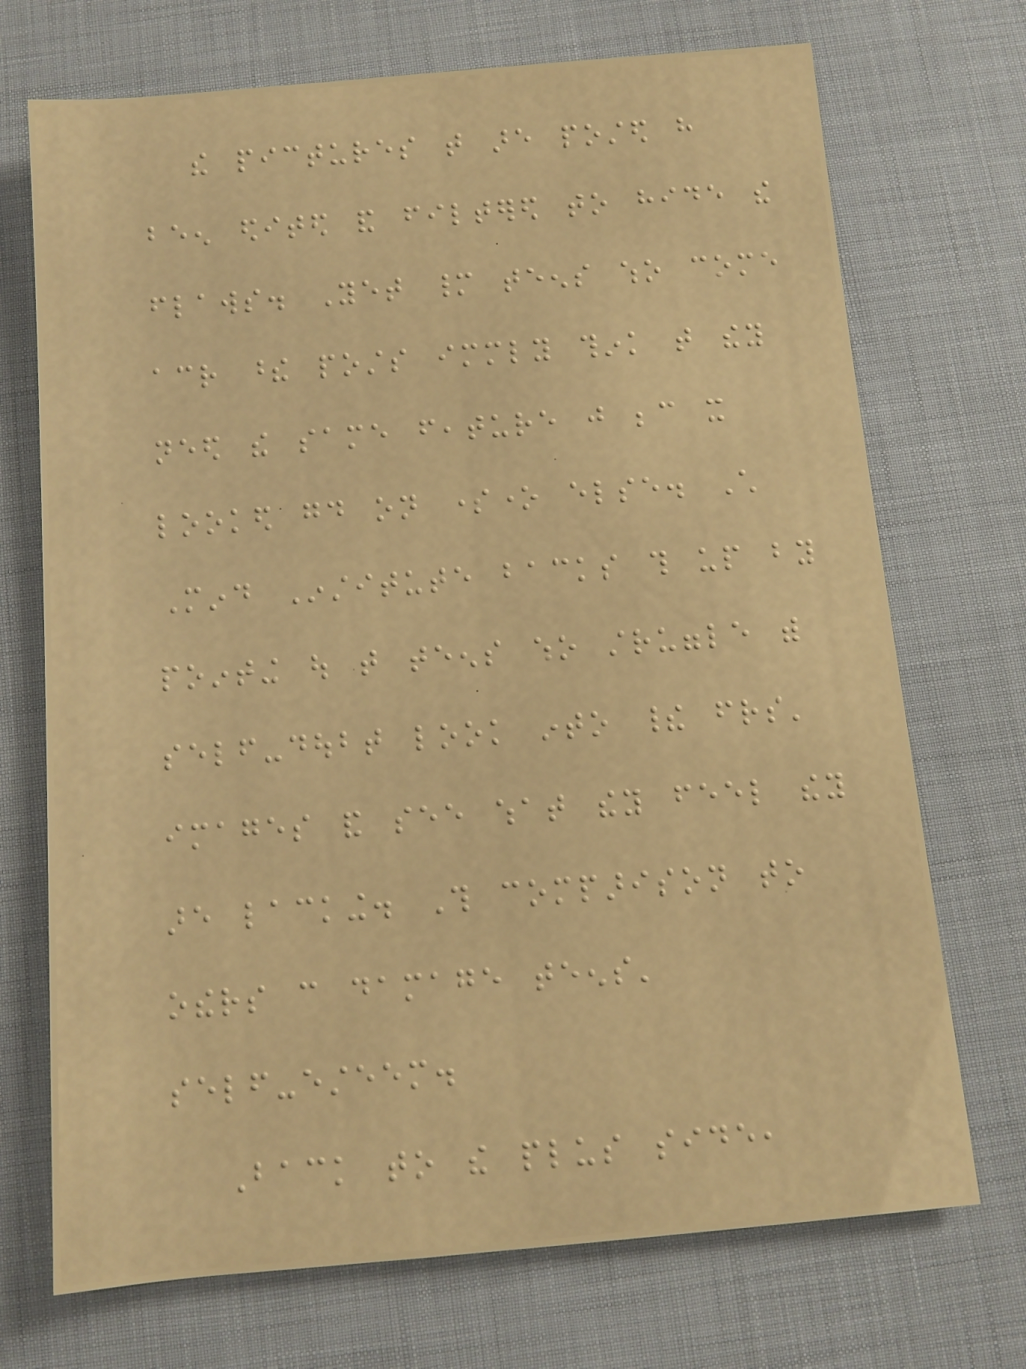the pictures that are posted have
been edited and filtered to hide the
flaws. Yet many teens who come
across these posts immediately think that they
need the same feature just because it
looked good on someone else. Child
Mind Institute backs this up by
pointing out that teens who struggle with
self-doubt look into their friends'
images and see what they feel they
are lacking. This comparison to
others can damage teens'
self-esteem.
Back to the plus side,
